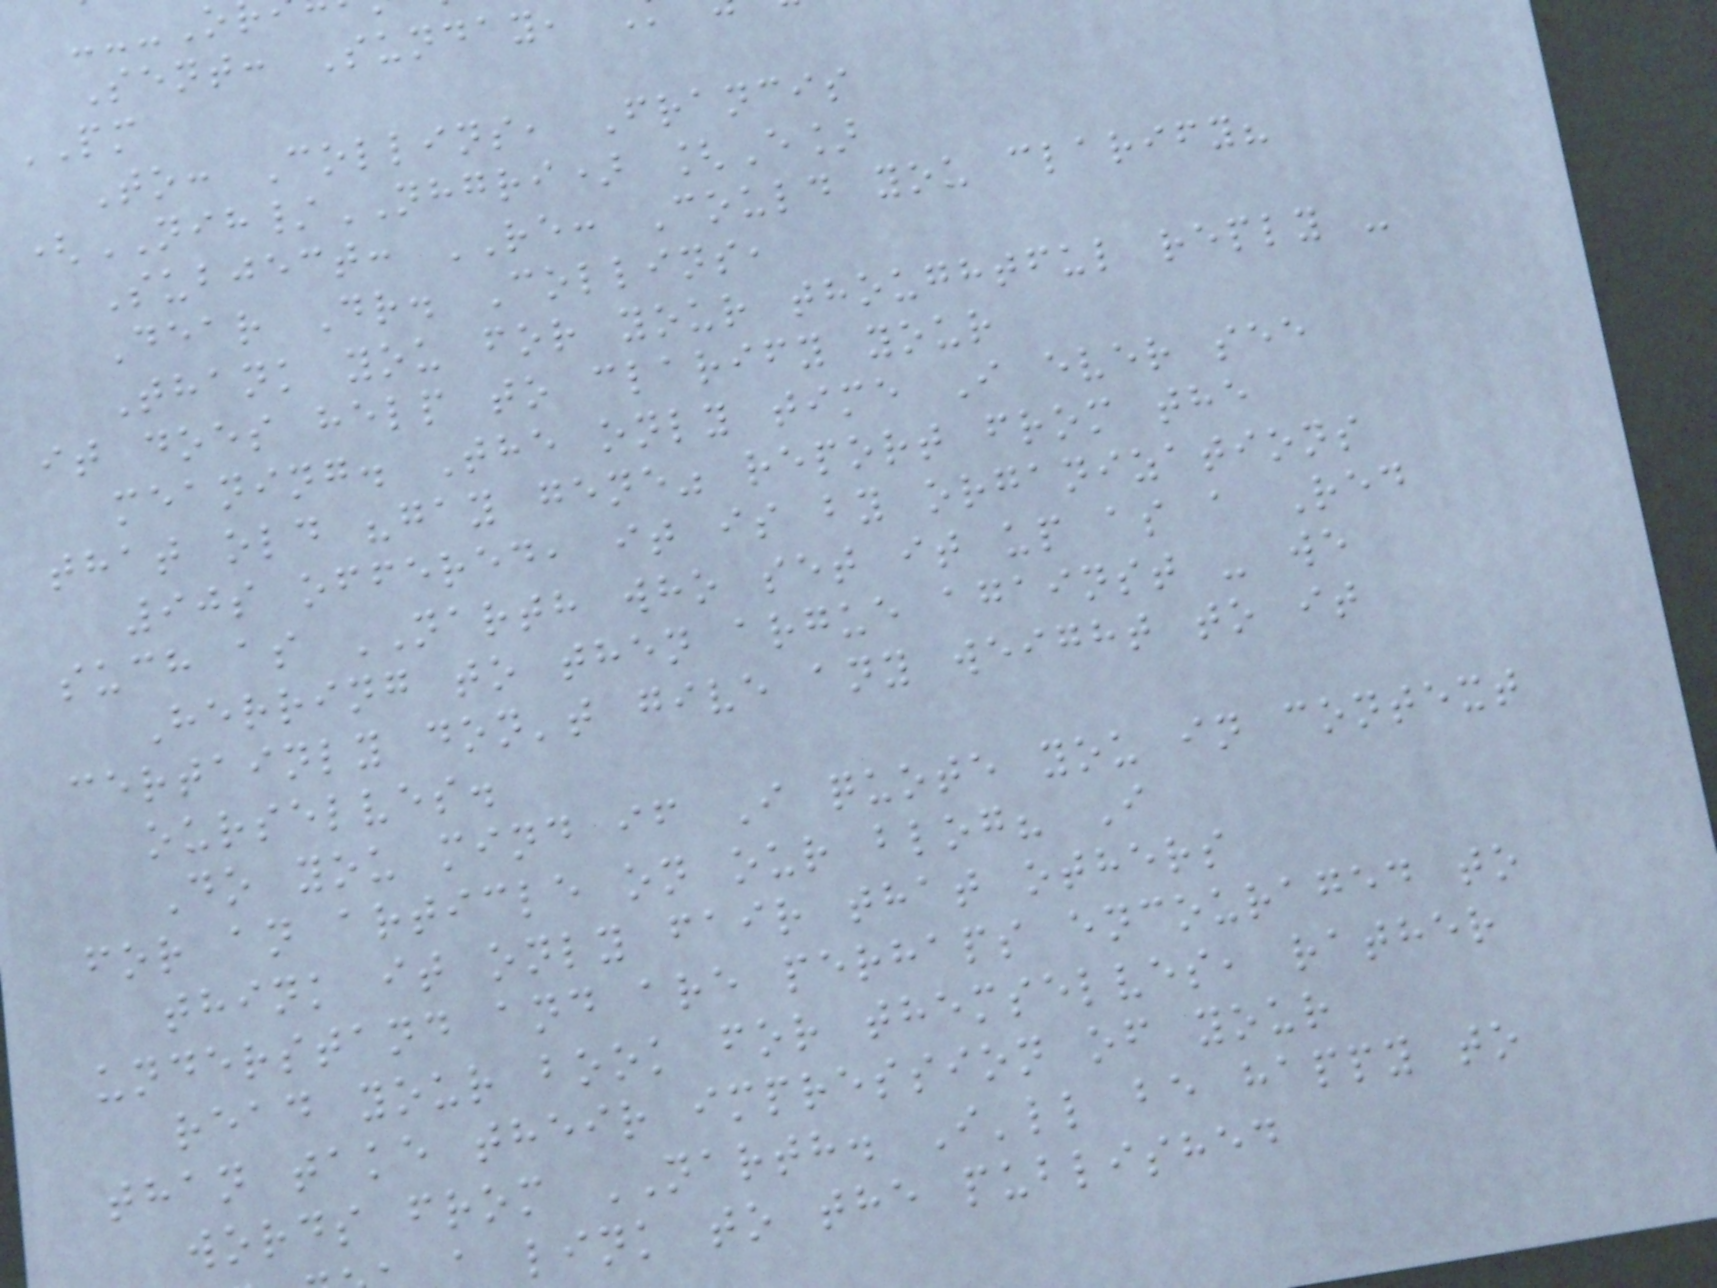Sent: Sunday,
PM
To: Collins, Francis
(NIH/NHGRI) [E]
Subject: RE: Could you clarify?
Dear Dr. Collins,
Thank you for your thoughtful reply -
it does help to clarify your
meaning. The only time I ever see
that old "gay gene" report from the
90s offered, it is by organizations
such as NARTH who set it up as a Red
Herring to then argue against - we
certainly don't give any weight to it
ourselves.
Do you mind if I quote you in context
for an article on our blog? I
think it only fair that others
understand and are perhaps encouraged to
read your book for themselves, rather
than take their impression of your
words from NARTH. I'll be happy to
link to the published
